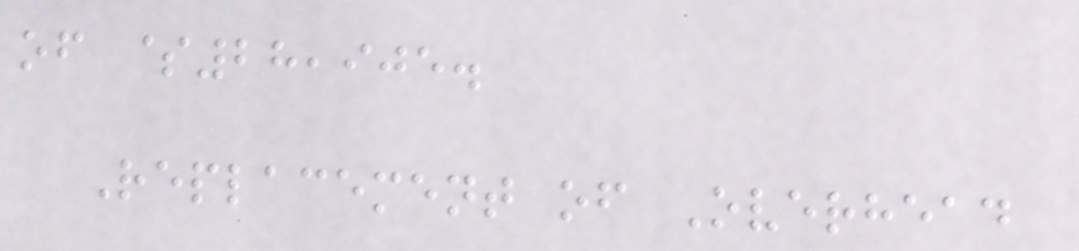of $28,905.
Replacement of Overhead
